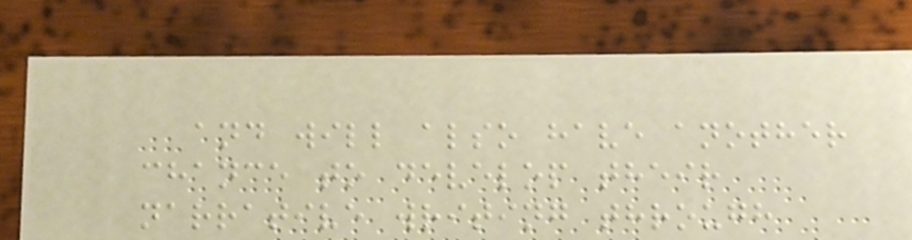and will also have another
chance to develop their
narrative writing through
